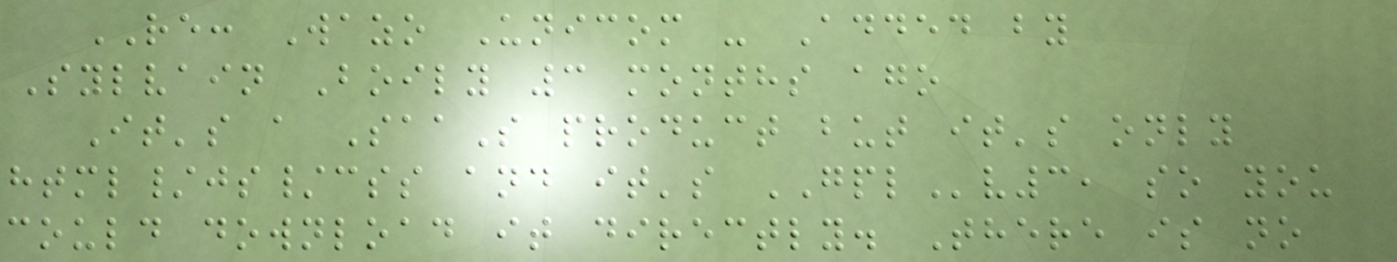RE: Wazo Unicom - Added by
Sylvain Boily 3 months ago
It's a SaaS product but it's only
html/js/css and it's GPLv3, so you
could download it directly. There is no
